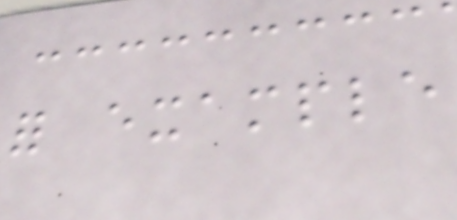for example
